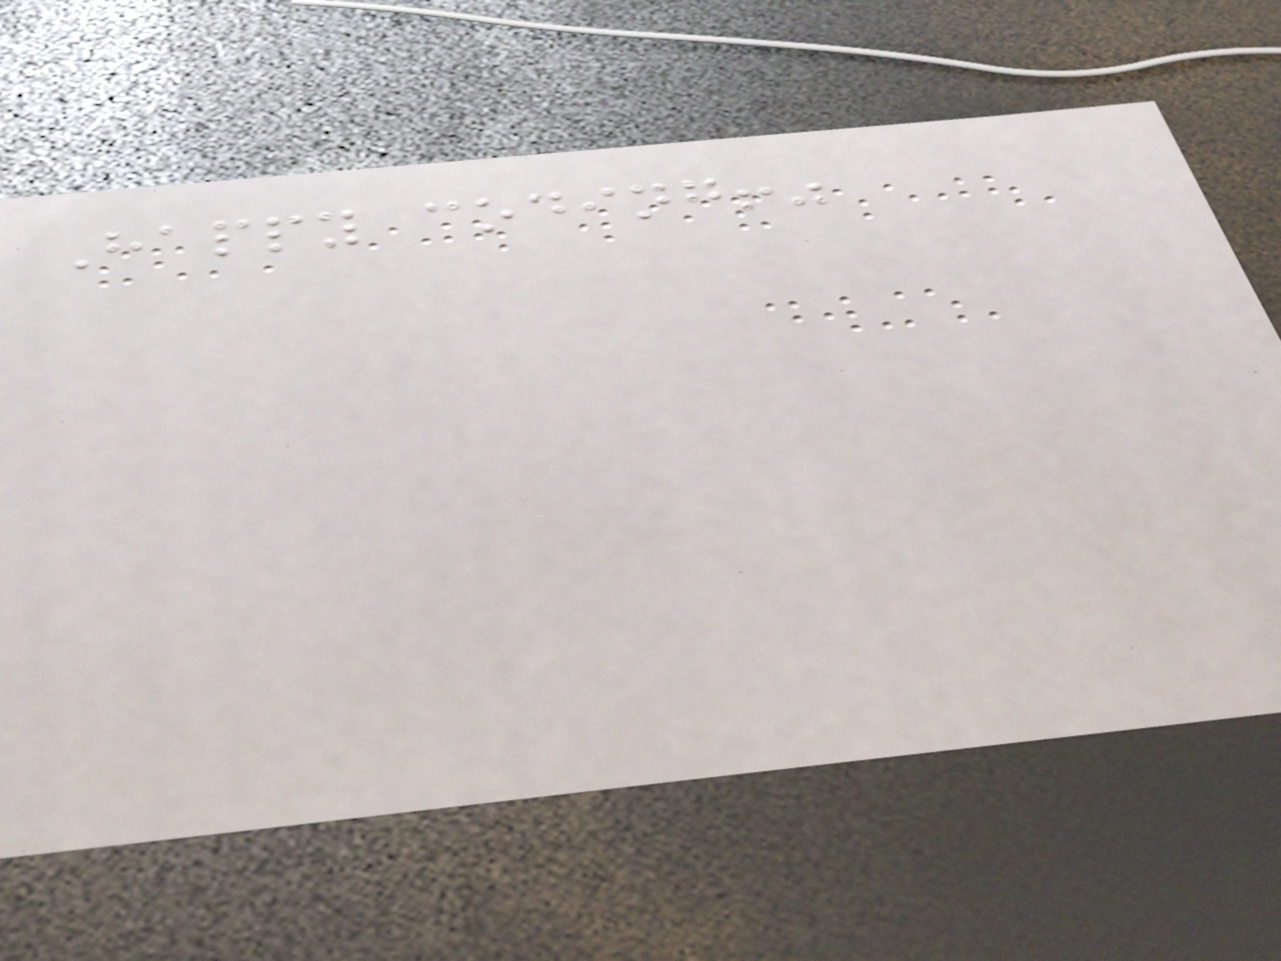Happy coding!"
